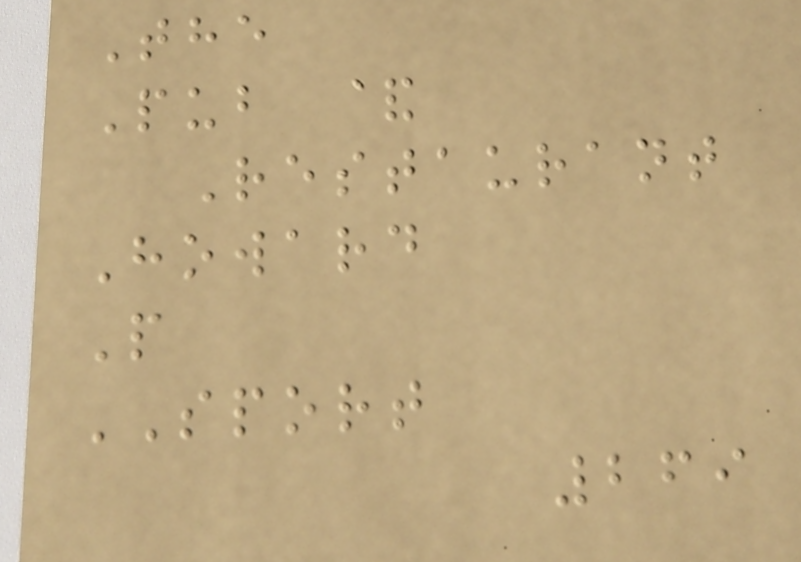The
Pub &
Restaurant
Howard
P
SPORT
269
